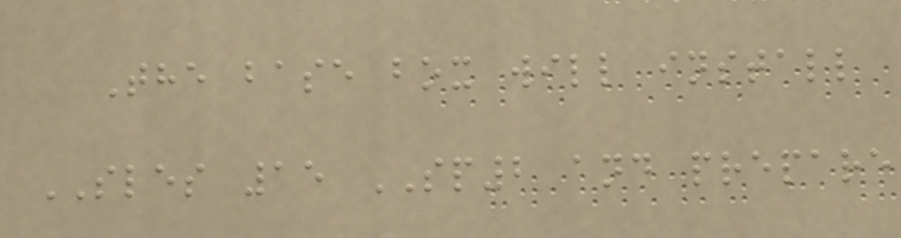The base box will install
SLES 15 SP2 and prepare
